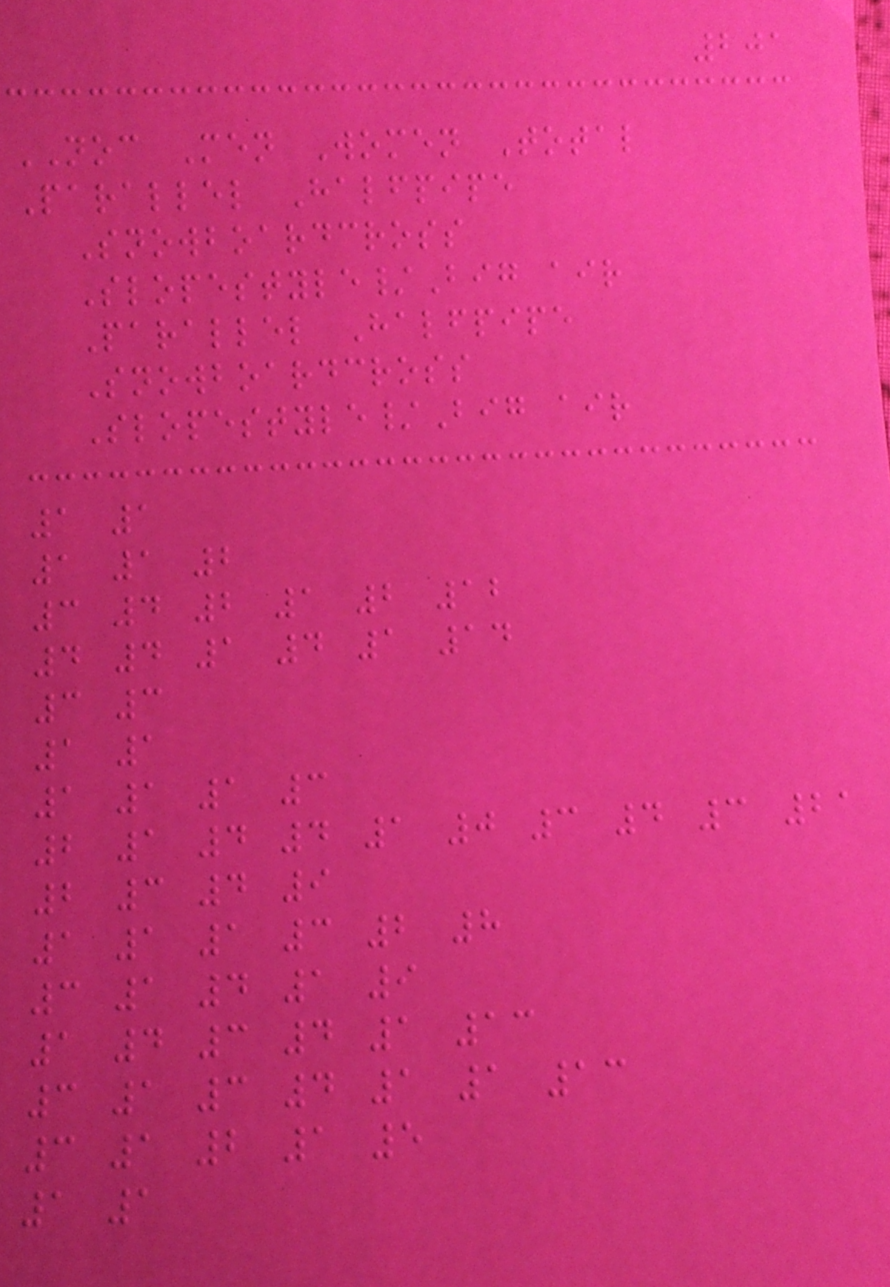201
NOC Men Women Total
Parallel Halfpipe
Snowboardcross
Slopestyle/Big air
Parallel Halfpipe
Snowboardcross
Slopestyle/Big air
1 1
1 1 2
3 4 2 1 2 12
4 4 1 4 1 14
3 3
1 1
1 1 1 3
2 1 4 4 1 0 3 4 3 21
2 3 4 9
1 1 1 3 2 8
3 1 4 1 9
1 4 3 4 1 13
3 1 3 4 1 1 13
3 1 2 1 5
1 1
